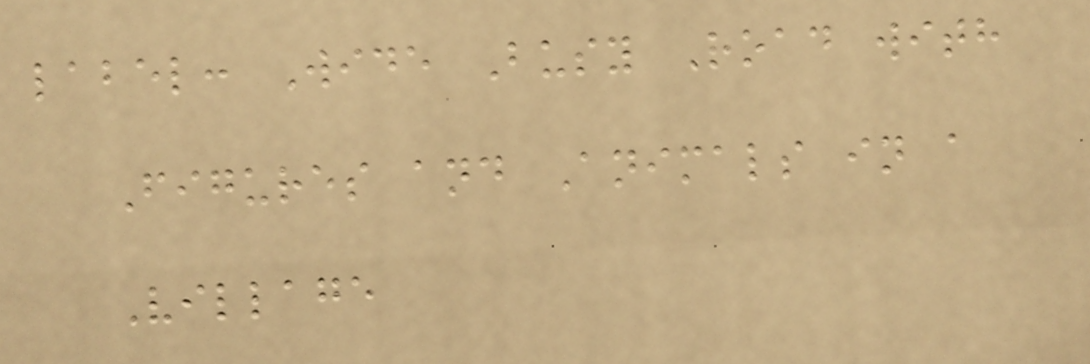label: Wide Busy Road with
Figures and Animals in a
Village
